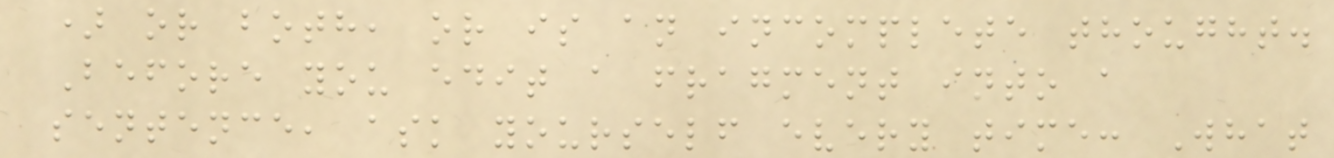) or both, or is an incomplete thought.
Before you edit a fragment into a
sentence, ask yourself every time: What
